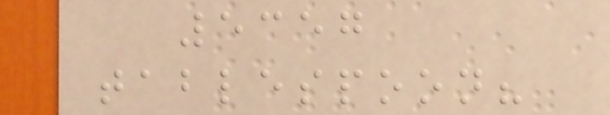5357
tablespoon?
